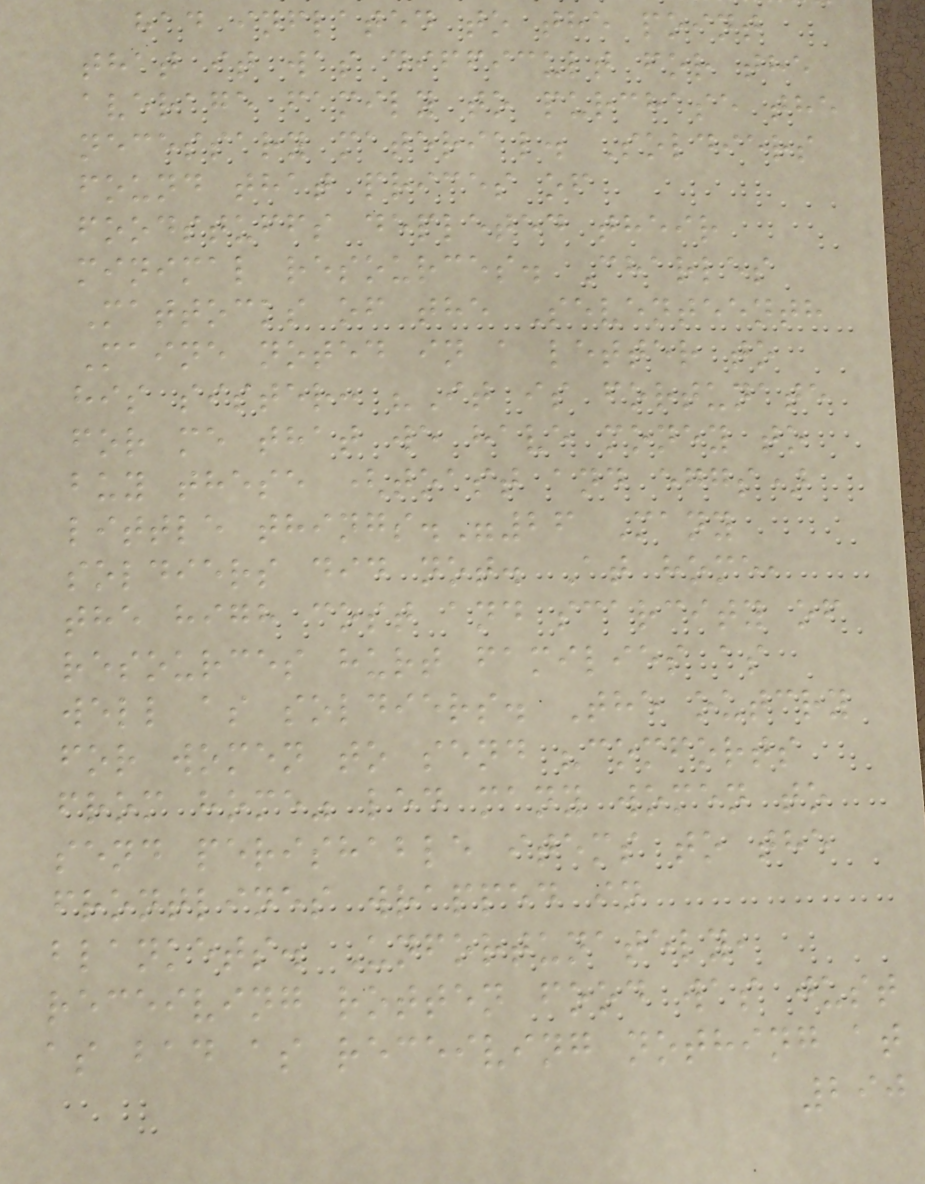had inflated to the point
that it was difficult for the
average family to purchase the
necessary material. Soldiers
found that prices of
foodstuffs depleted their
minimal resources. Charles
Mattocks of the Seventeenth
Maine noted in a letter to
his sister: "It is fortunate
for me that we have money to
buy these (toast and eggs)
little things."26 Many
soldiers did not. At home,
the high cost and scarcity of
resources hurt families as
well as soldiers. The outcry
for women to send "comforts
from home" led many women to
send perishable items to the
frontlines wrapped in
blankets. Unfortunately,
receiving rotten food was just
as bad as receiving nothing at
290
